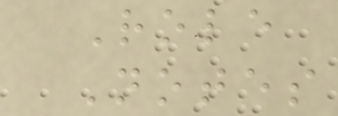Role
Notes
